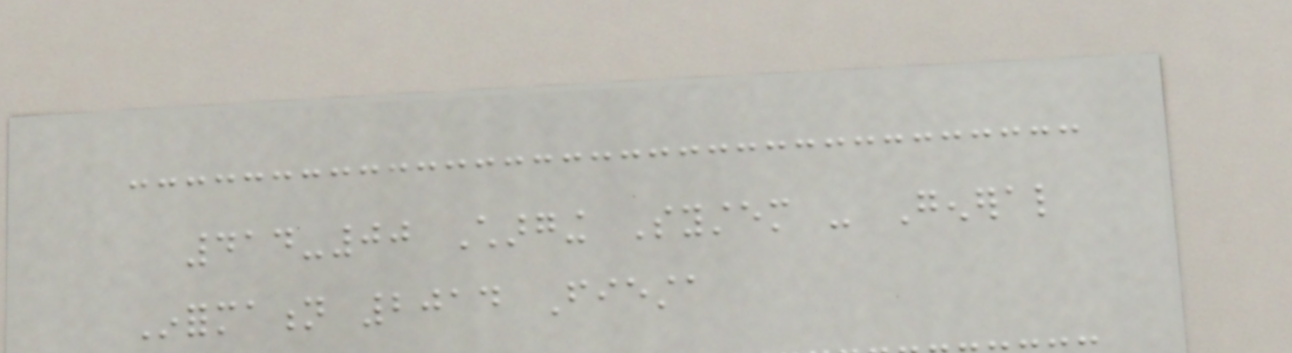414-00 Charging System - General
Information 2014 Fiesta
